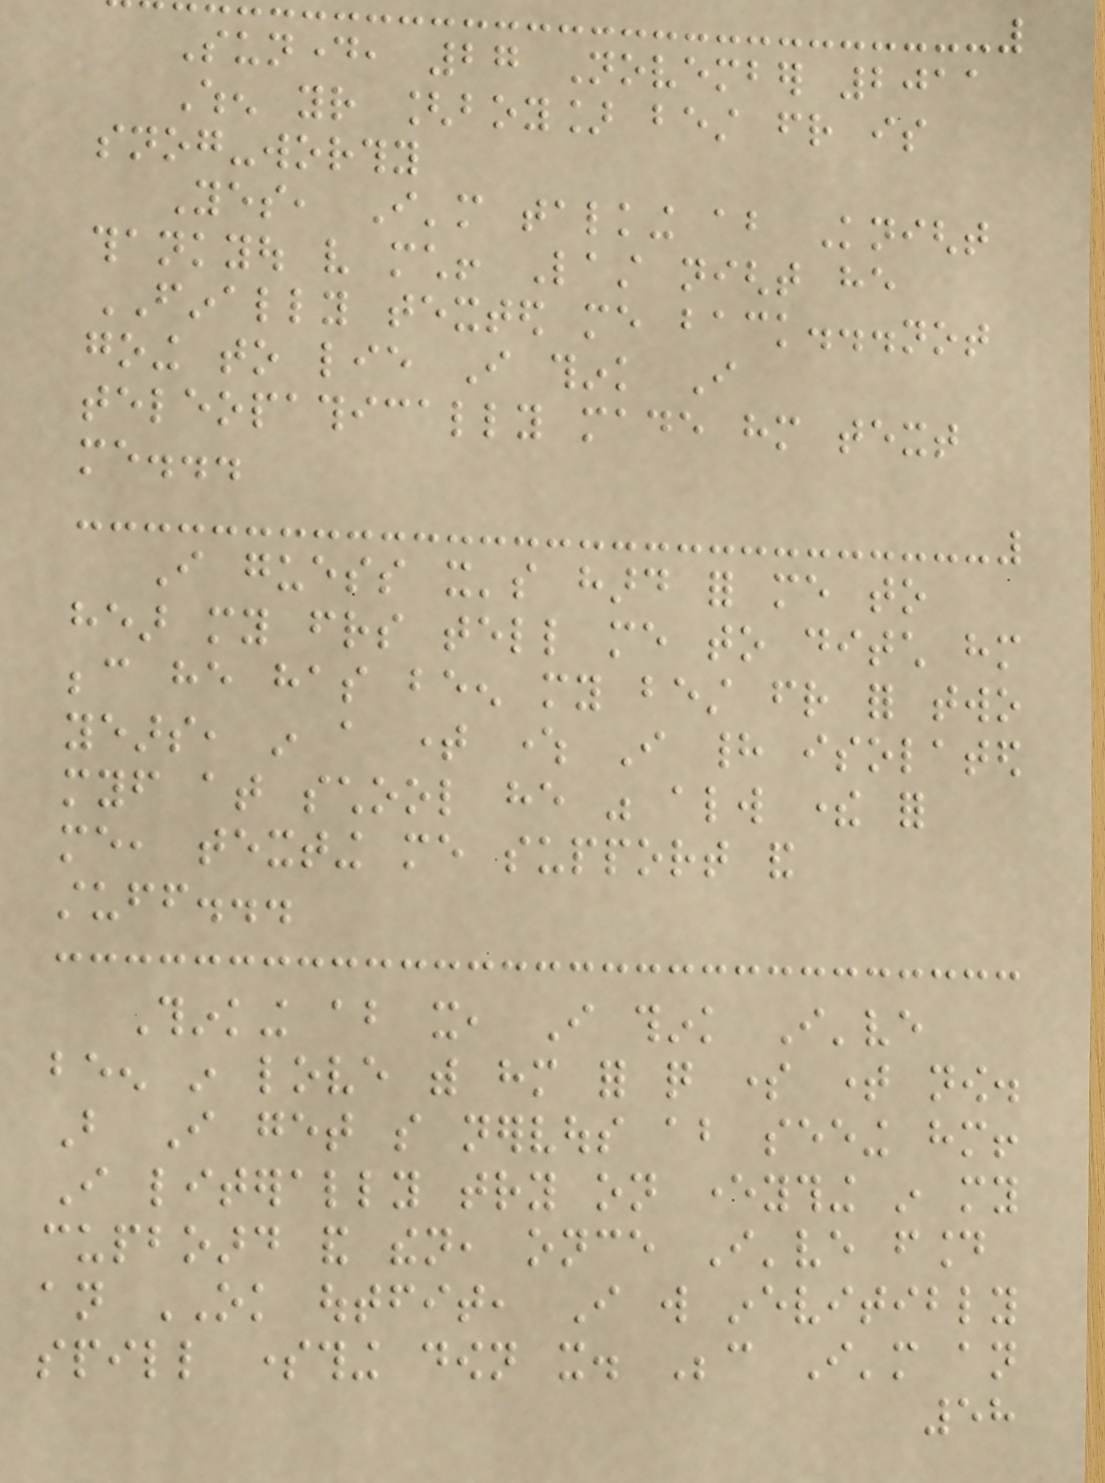Sunday, 27 November 2011
When your [boy] best friend is
snog-worthy
Yes, I'm talking about Knight
thankyou very much! Last night he
FINALLY texted me back...not
going to lie I think I
teleopathically made him text
me...
I guess it's hard for me to
hear my friends tell me to ditch him
because he has been my best friend for two
years, in a time where I had isolated
myself at school he was always there for
me, texting me support and
stuff...
Thinking about it, I think I've
been in love with him for quite some time now.
But I get so nervous about seeing him!
I literally try on everything in my
cupboard and then, once I've found
an OK outfit, I will inevitibly
spill something down it. Because I'm an
58
